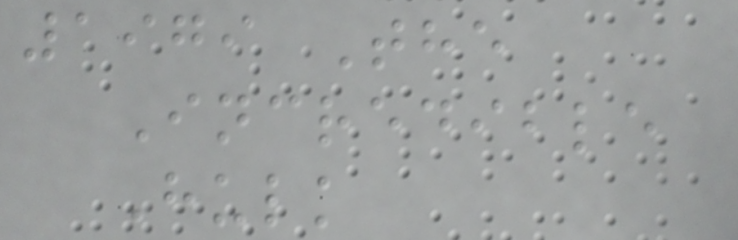1979 The
Incredible
Hulk
